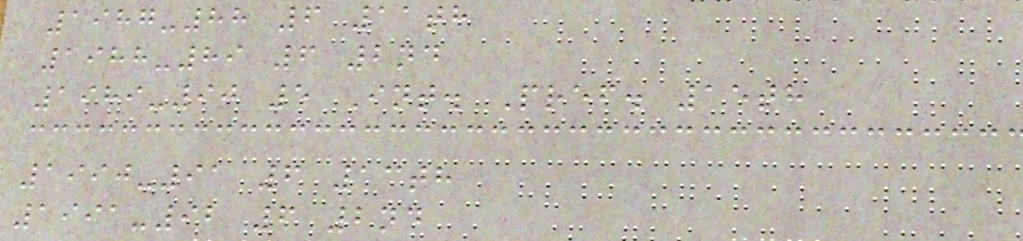1987-88 6 11th
1988-89 6 2nd
1989-90 5 Int. Pref. 15th
1990-91 6 13th
1991-92 6 2nd
